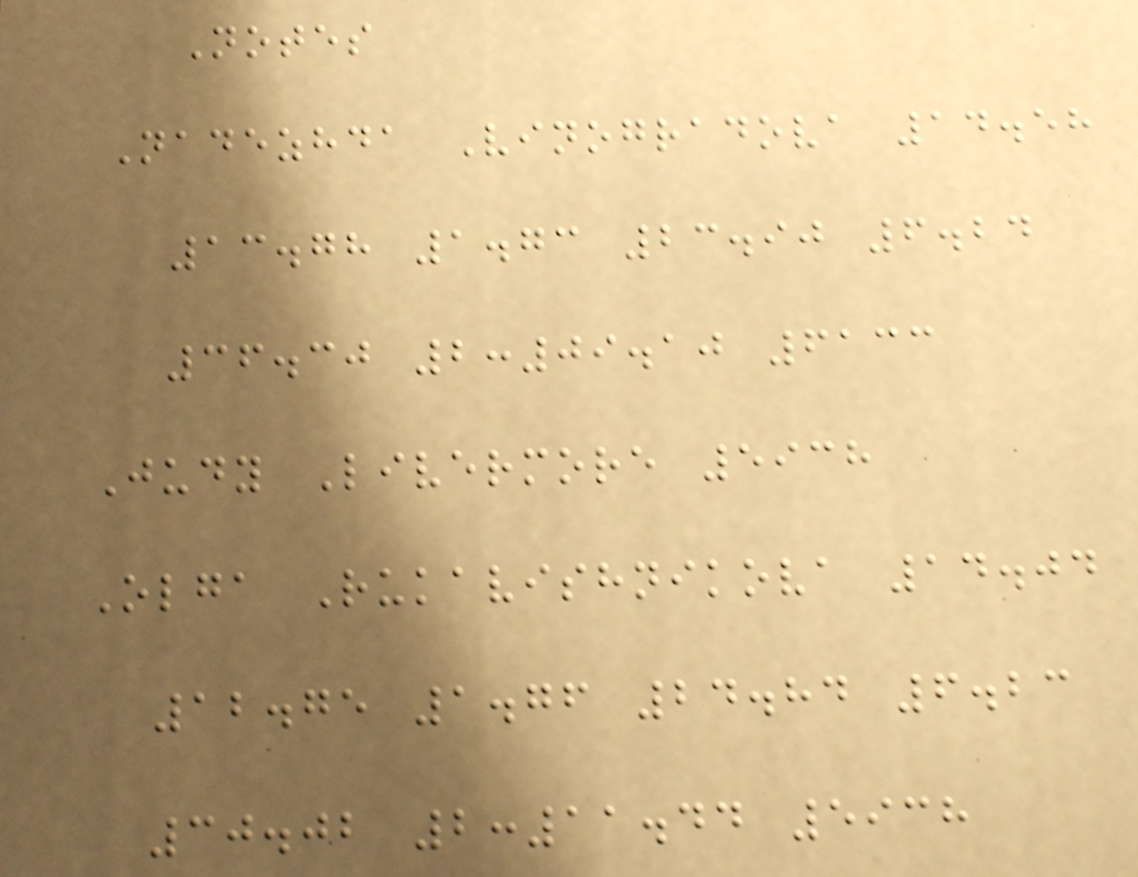Notes
Nadezhda Vinogradova 14.58
13.78 1.73 23.90 6.24
36.30 2:09.10 6133
Judy Livermore 5938
Olga Rukavishnikova 14.04
12.75 1.76 24.84 6.23
30.02 2:11.44 5938
